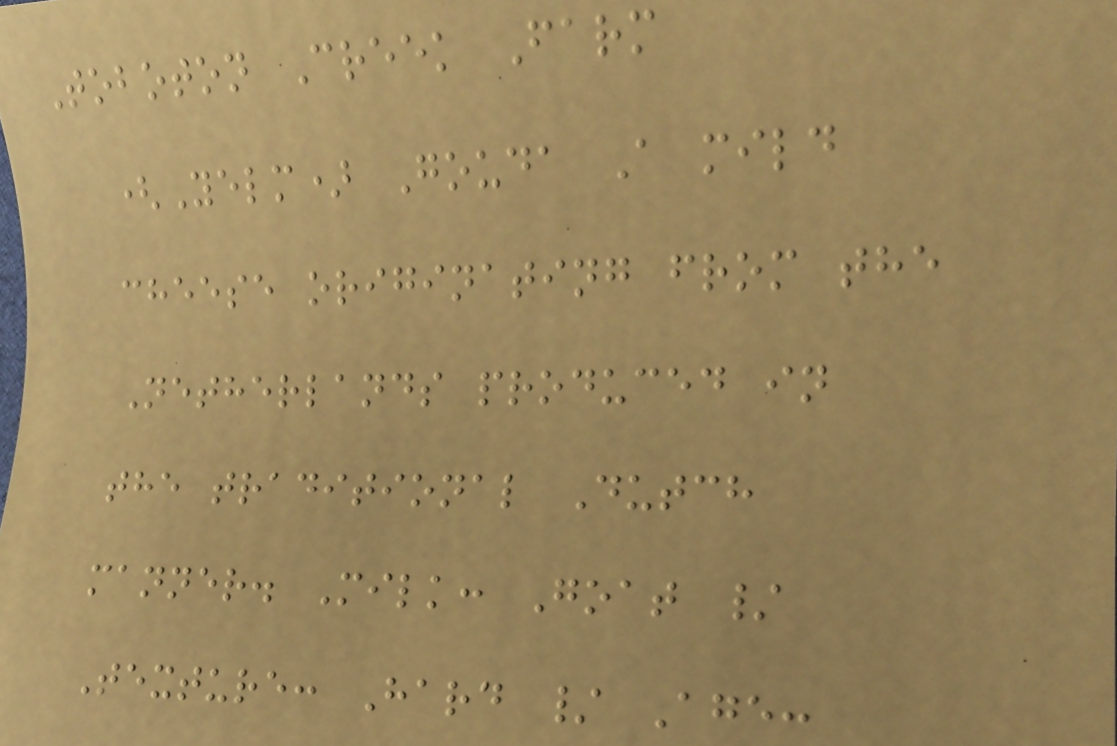Toboton Creek Farm
(Yelm) Gouda A mild
cheese originating from the
Netherlands produced in
the traditional Dutch
manner. Milk: Goat /
Texture: Hard / Age:
